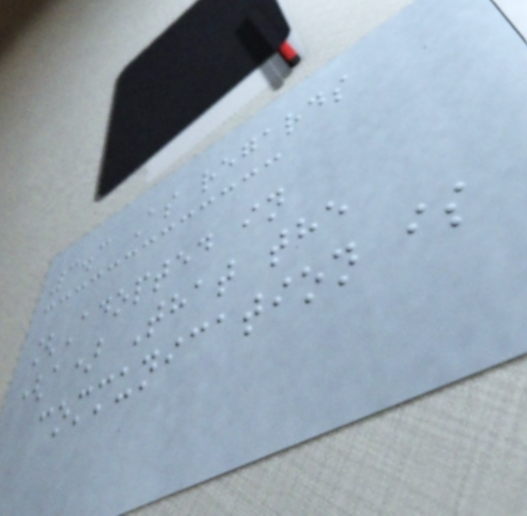3.3 As regards
[Adopted in
(a) That the
communication is
